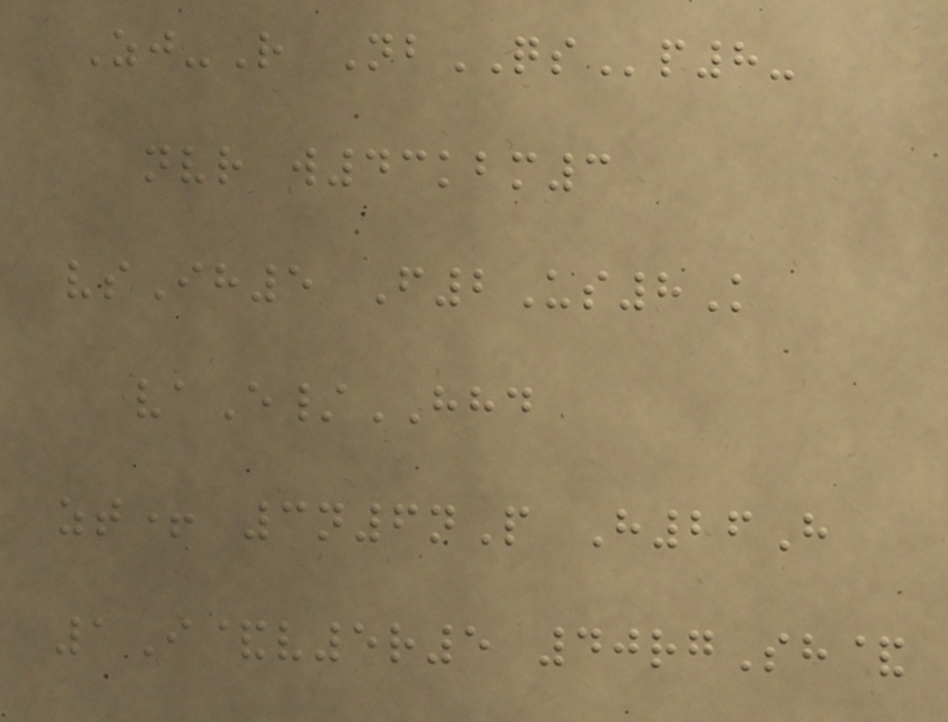Zj-R NbQSp8-
nvr w43kbm3
vsIh5 F2Us8K
vaE/HHD
zt+ 3n6nP H26H
1I&v5r5 40rgSh&
